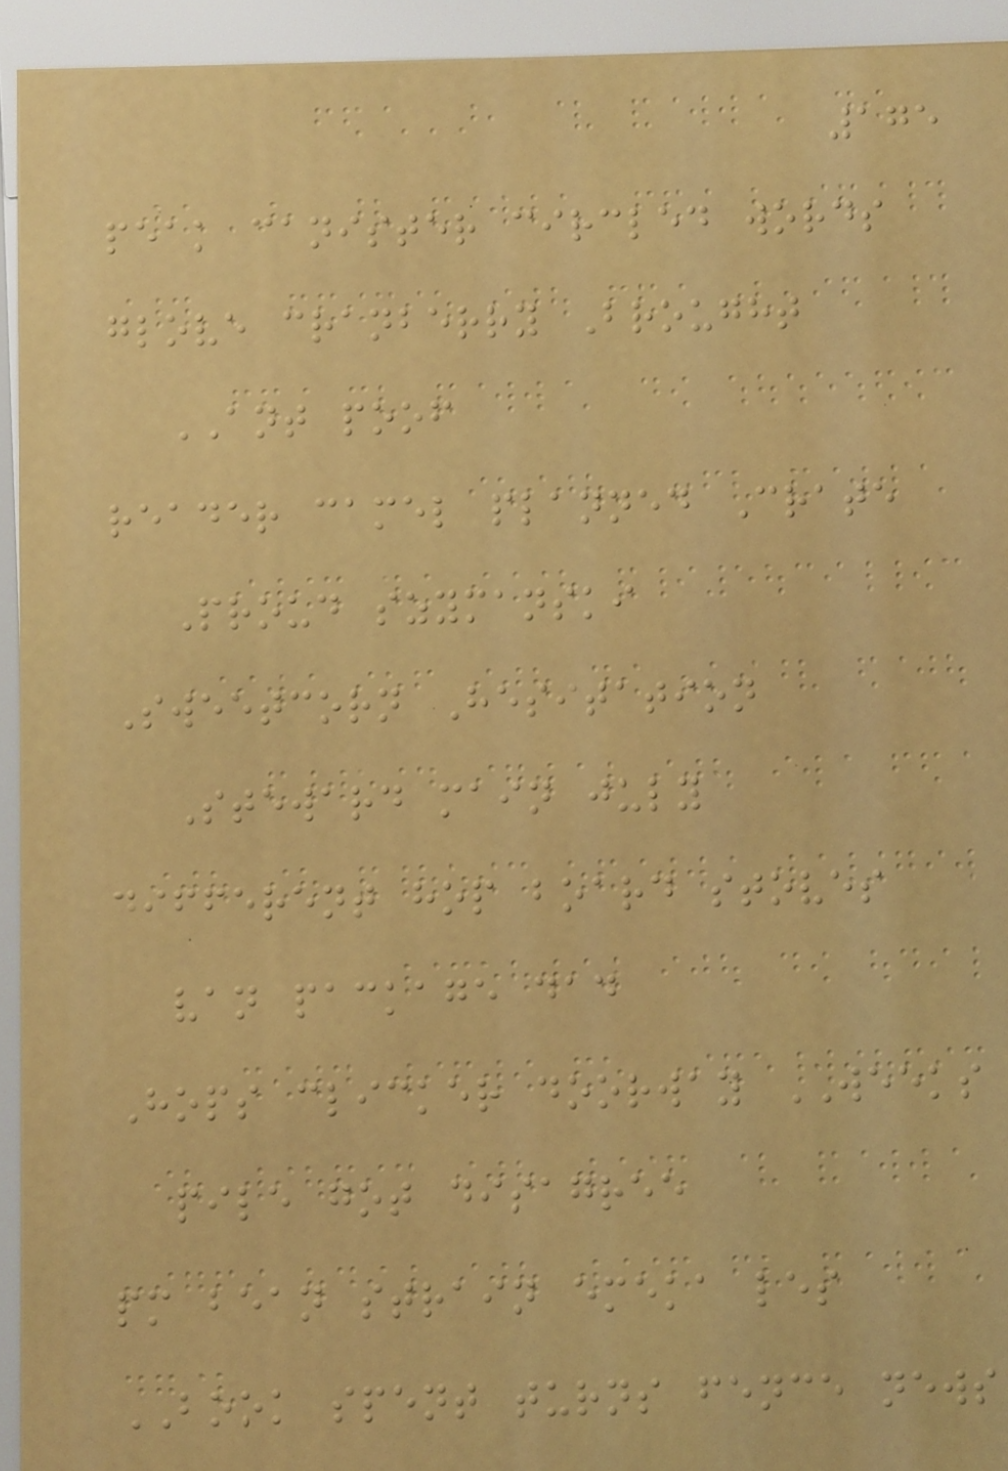175
peak canister circled words
glove cranberry Brought
ANT poof
reader camel planned Crate
Proud szymanski
Sweetcorn Hesitation
Steward main july
different hop board stoves
van package dad
Hops clicker doorway WEEKS
pile got disagree
pm bean strain emeka les
BOOK spent turns fence news
